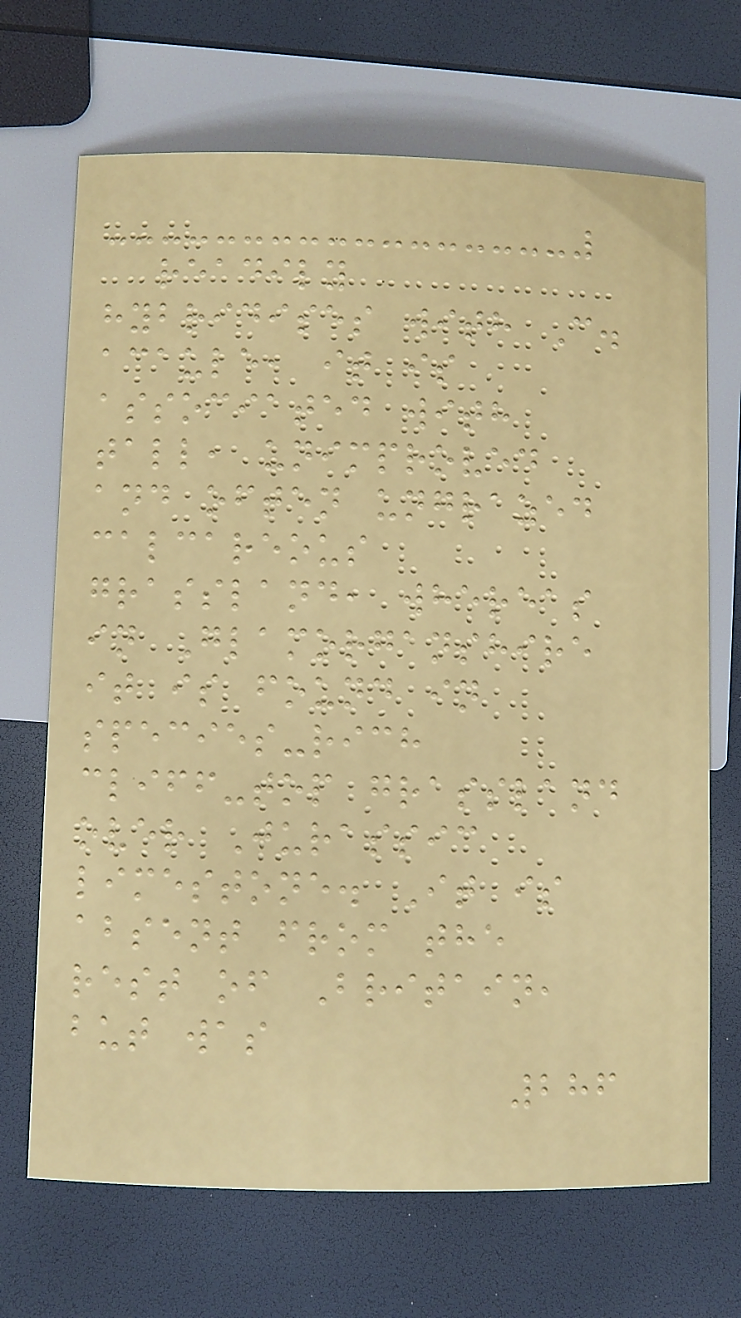readily
hybridises with C.
acaule, it is
associated with
tall, unimproved
and often ungrazed
calcareous
grassland, whereas
in Glamorganshire
it is found in
species-rich
cliff-top grassland
over Jurassic
limestone. It is
absent from the
rest of Britain,
but was
286
